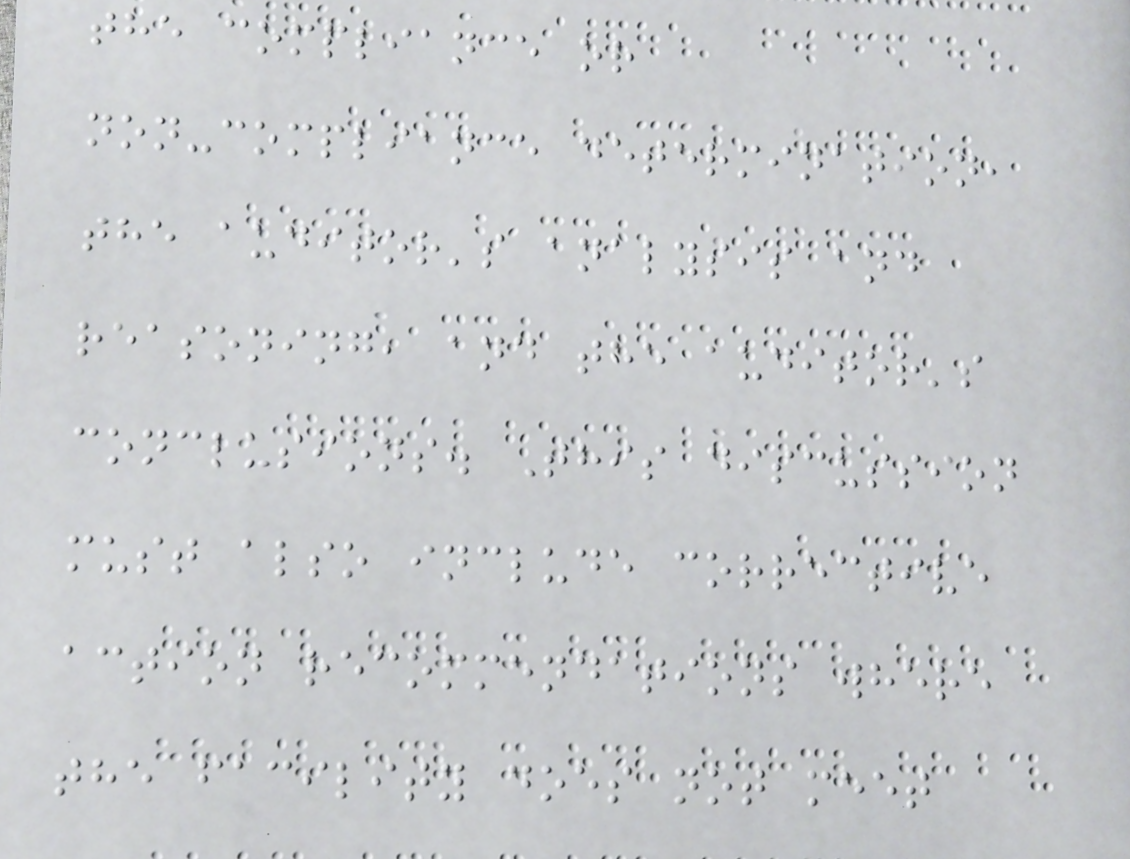the compliance or
non-compliance determination,
the auditor's analysis and
reasoning, and the auditor's
conclusions. This discussion
must also include corrective
action recommendations where
the facility does not meet
